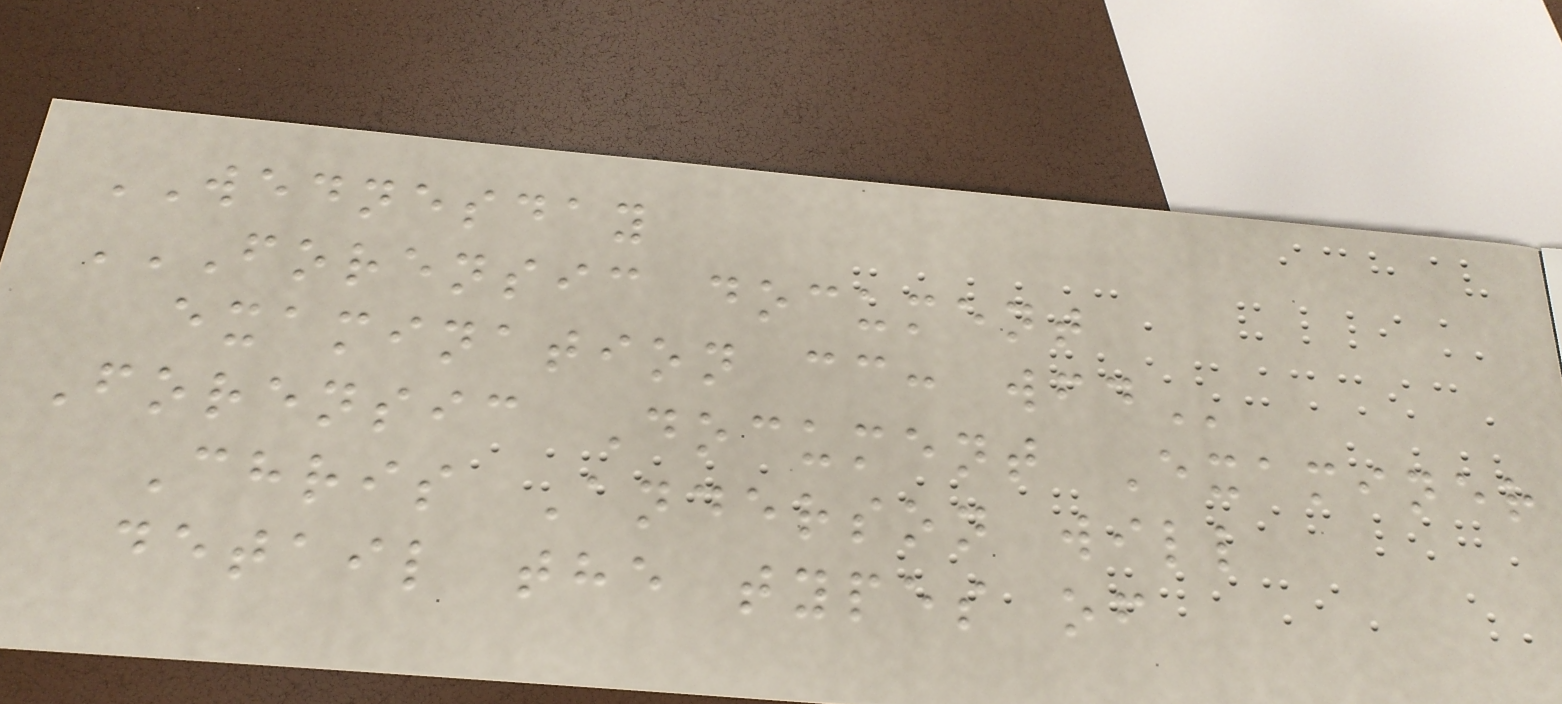WEDNESDAY
FORENSIC DOCUMENT
EXAMINATION CC: WFD
Forensic Document Examiner
Chris Anderson will
detail the types of
